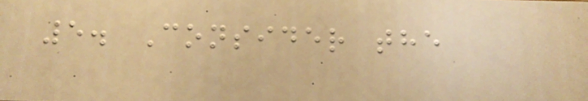5. Consider the
